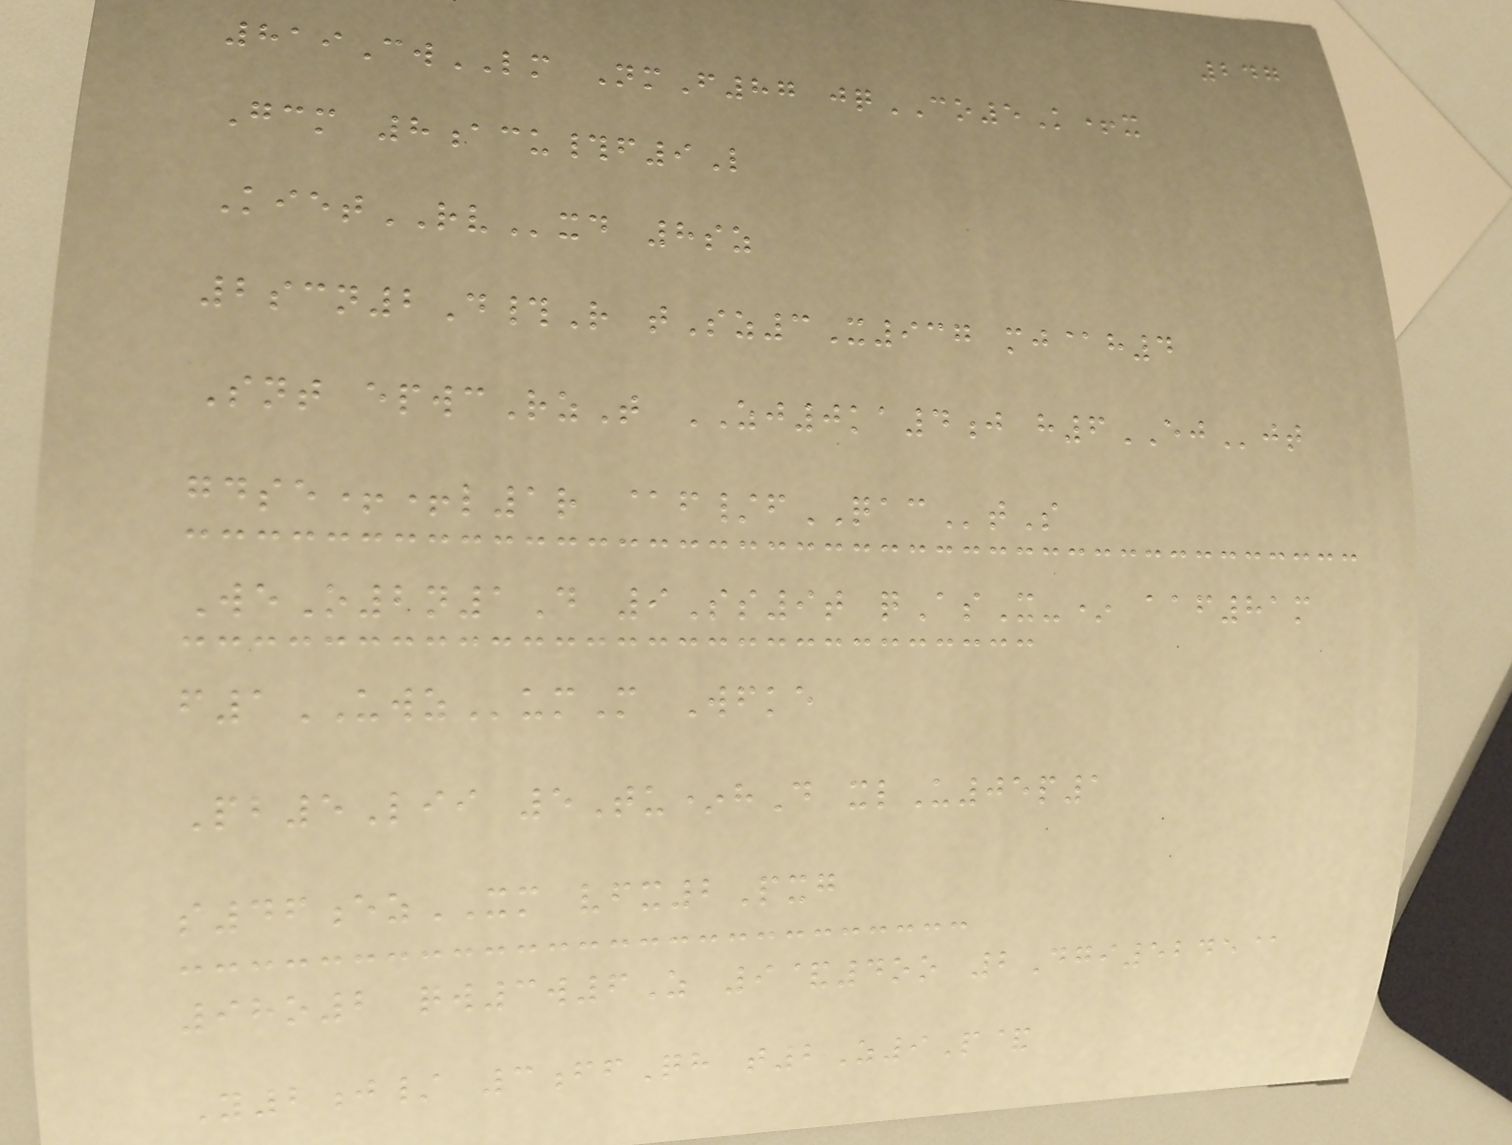247
819CwLM NmF87 jqCO5K+x
Gcm 8acu#f9L
KietRVxd 8sz
2scn2D#R tSz3X937 mj@h4
Snt epwcRzT ZJ0ka4j h6EJjt
gdse++l1r @f/fQACtS
WeO2n1D 9Ss9t qAsX-* aaf81m
f1UWZumM Wfke
Pb5Lii 5Tu*hD xlU05p1
s46ezXM vfx2Pxg
98o2 qw3w6Z 9&4oo 2Dgi5245@
Y2j/ 3ffQh t2Z9P&
